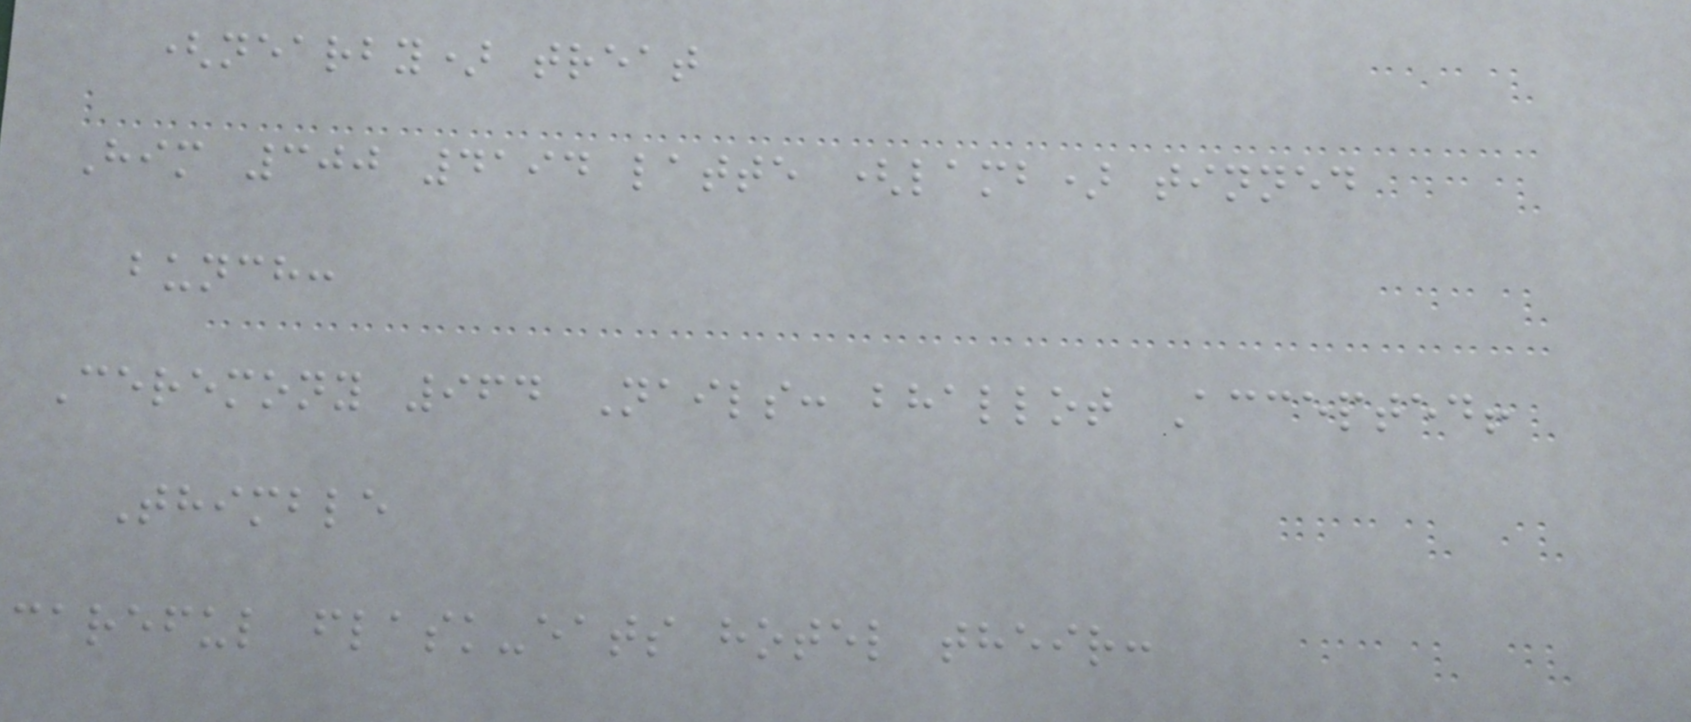(nearby) treat
Him 300 4194 latte (lamb) tinned
bunch:
Ceremony 964 Nails: bhallot Accepted!
Thimble
careful flask-eats hotel their:
